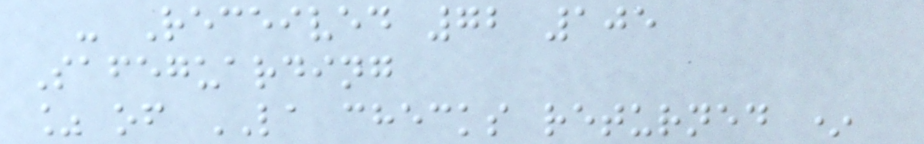- Received 72 105
Safeguarding
% of LA checks returned *
